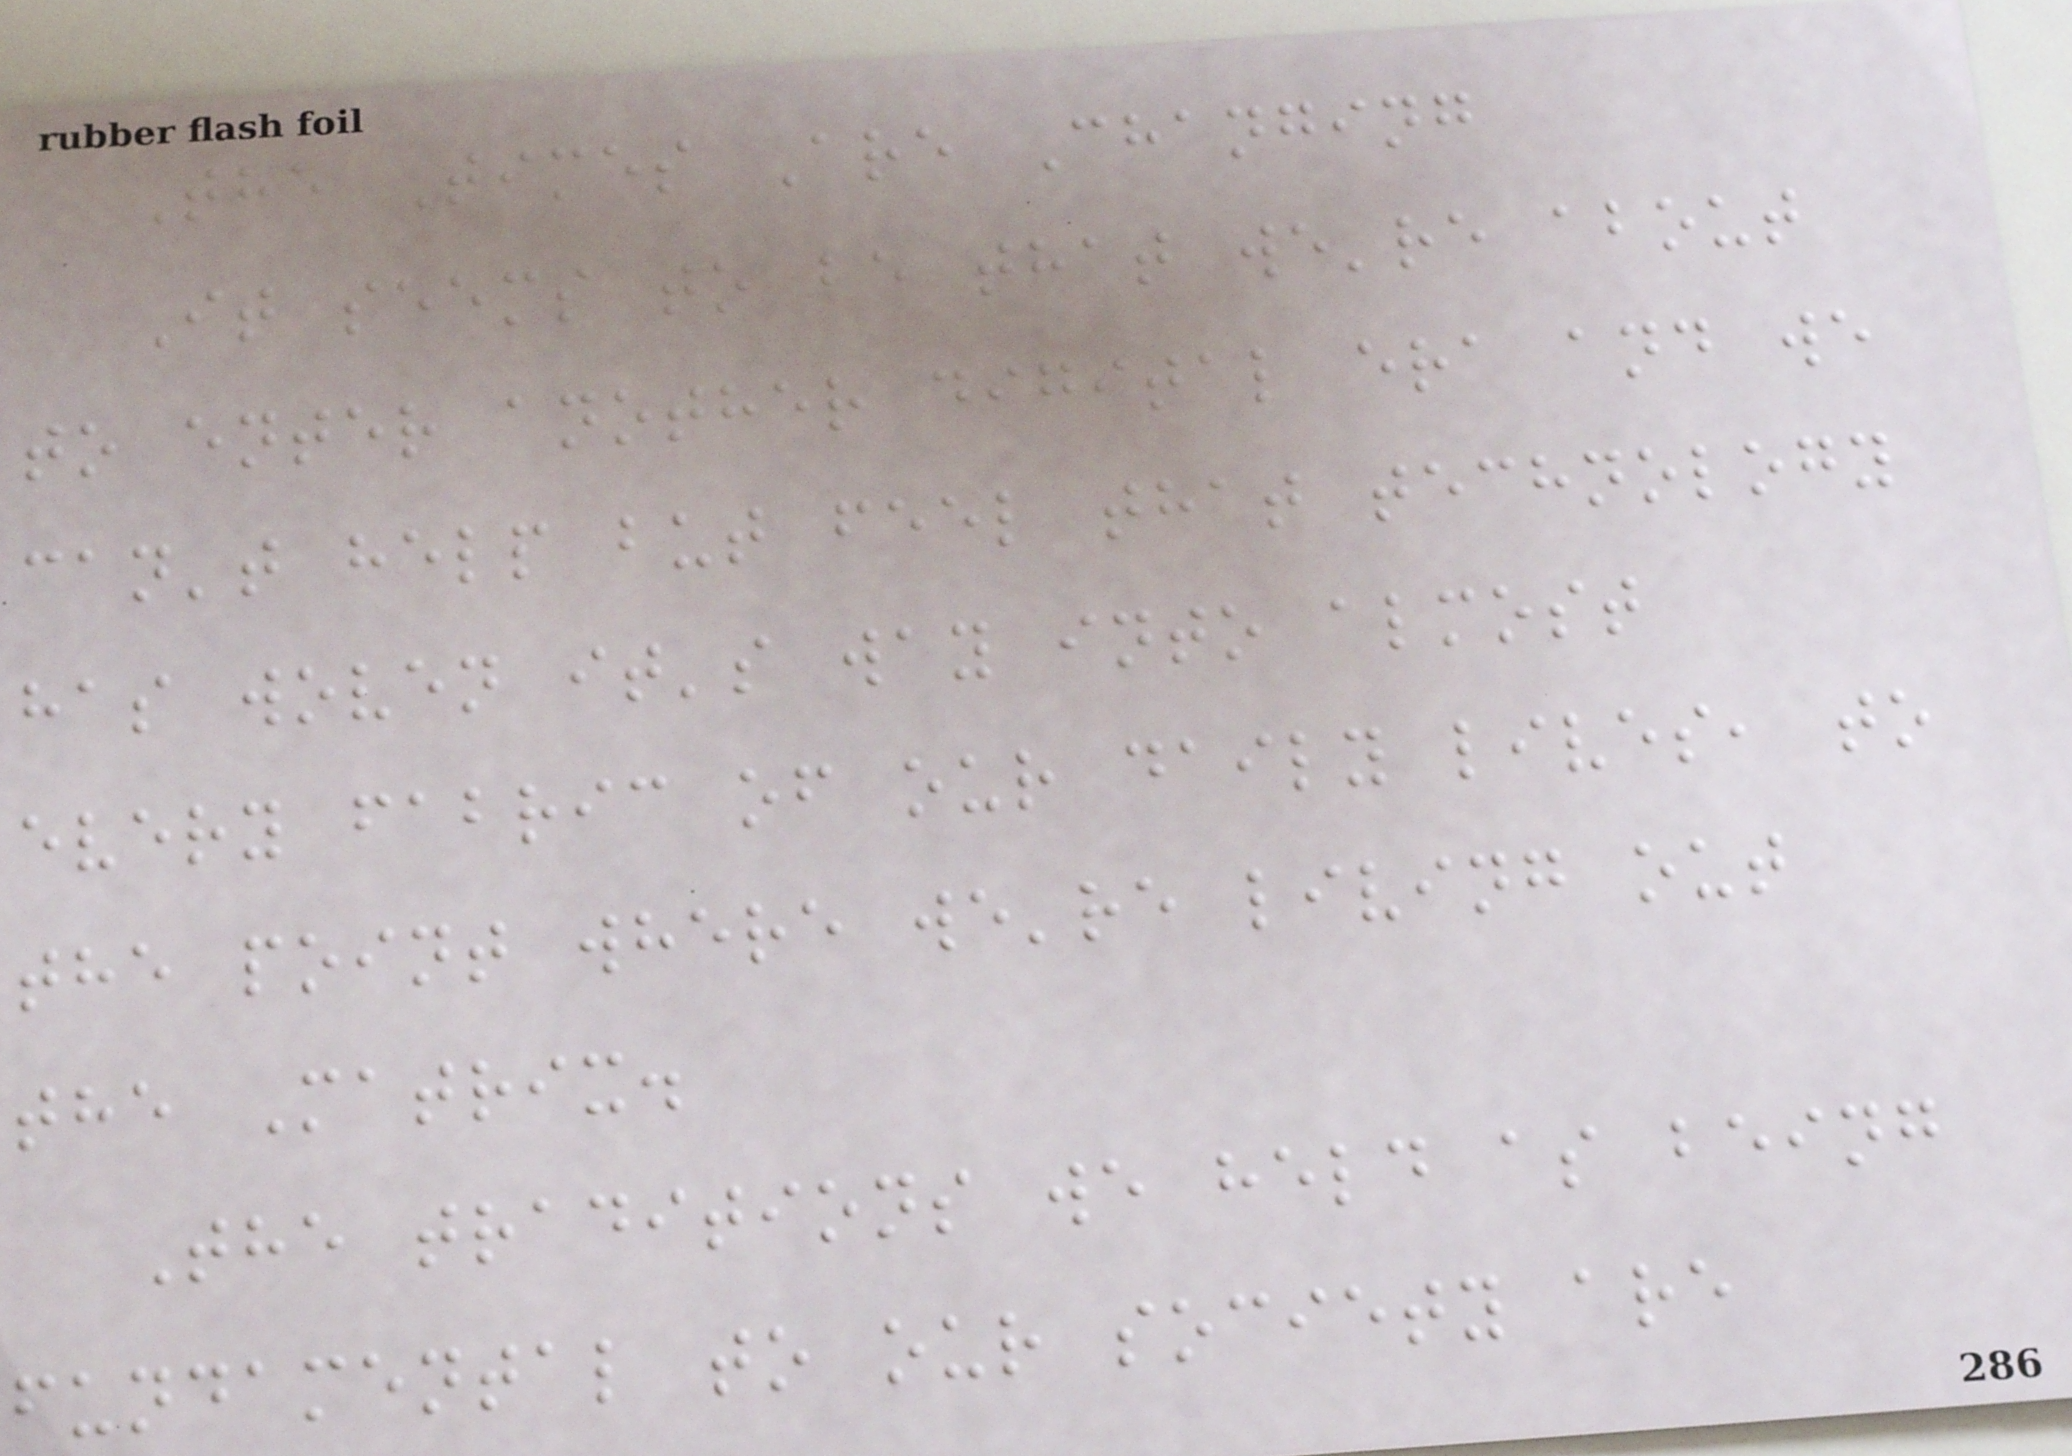The Times Are Changing
It seems to be that we're about
to enter another digital era and we
can't help but feel that technology
has woven it's way into almost
every fabric of our daily lives, to
the point where we're living out
the Matrix.
The traditions we held as being
fundamental to our society are
